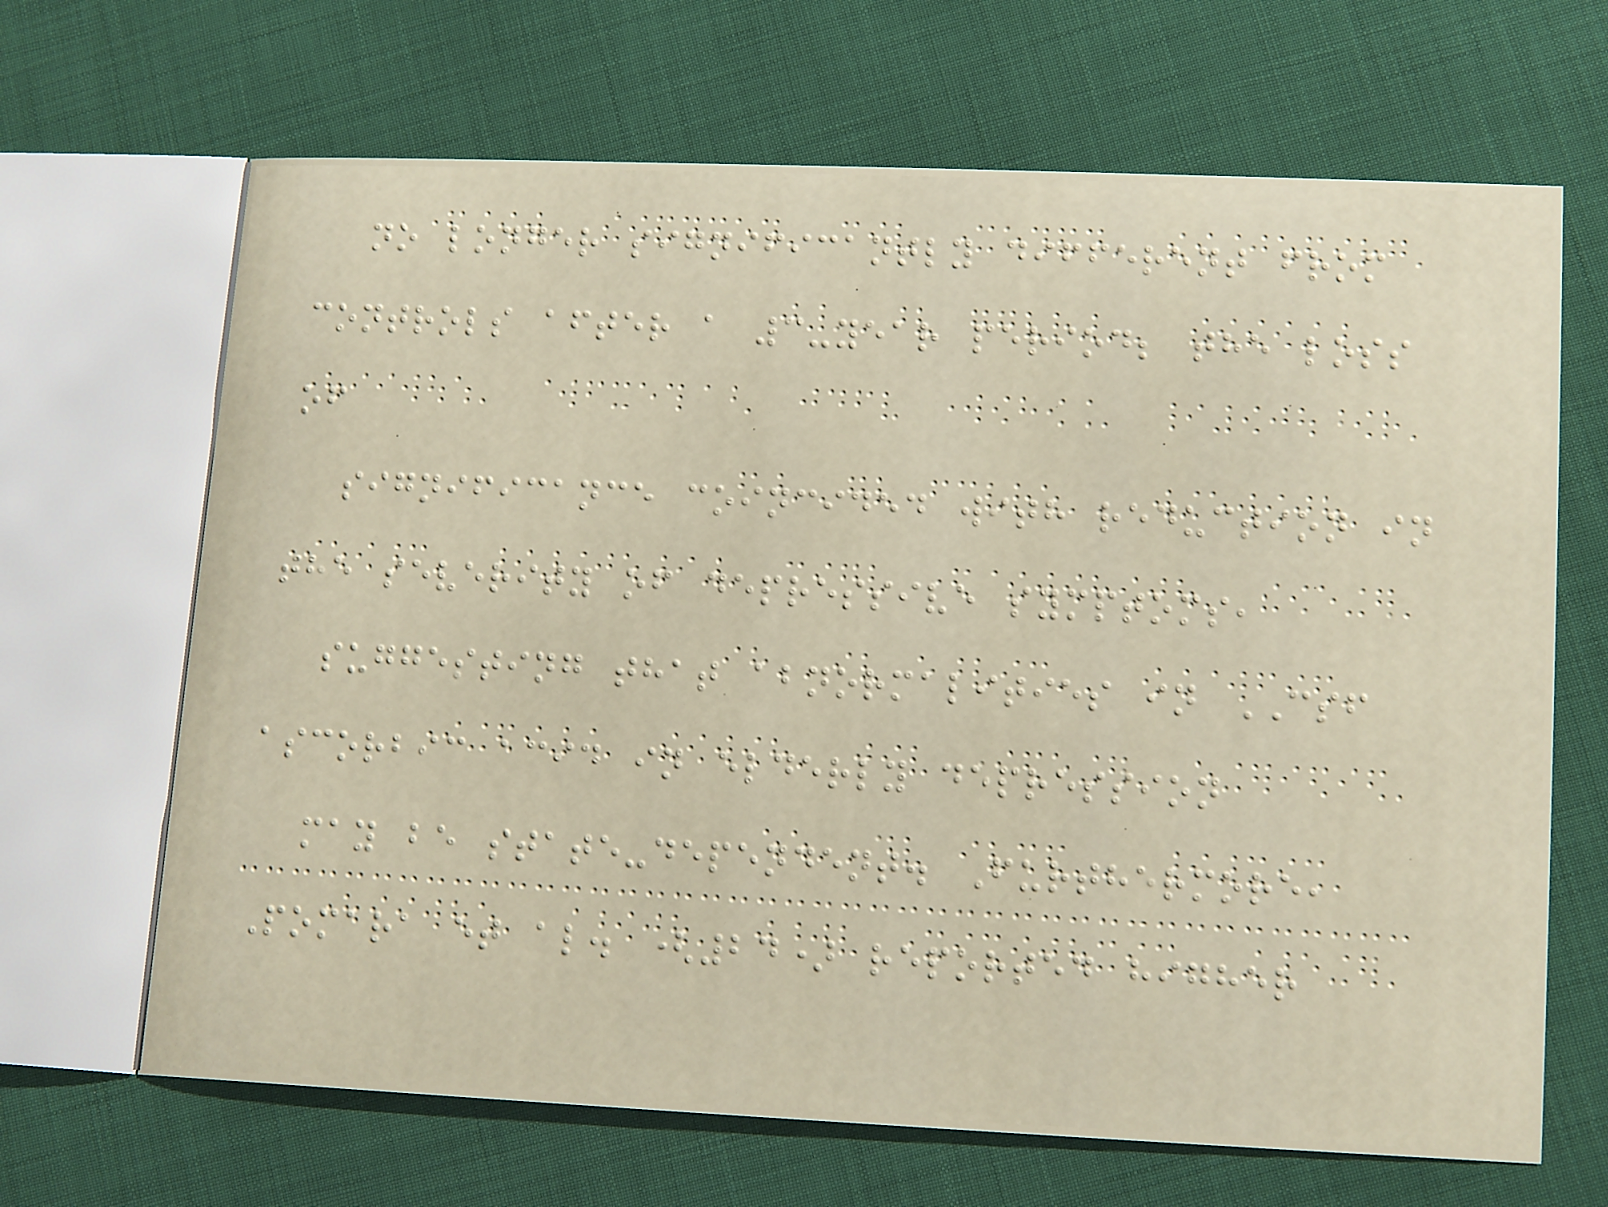no longer significantly different from
controls after a 3-year period; the loss
of
significance coincided with reduction in
the severity of depressive symptoms,
suggesting that abnormalities in CSF
ascorbic acid in elderly depression
may be state-dependent. Furthermore,
Pomara et al. (24) reported higher
